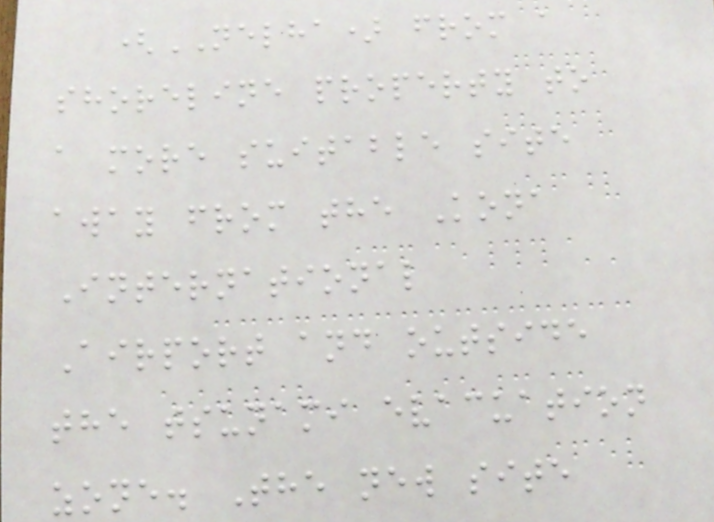(NELHA) from a
shoreline property to
a more suitable site
away from the Kona
International
Airport and outside
the tsunami evacuation
zone. The new site
